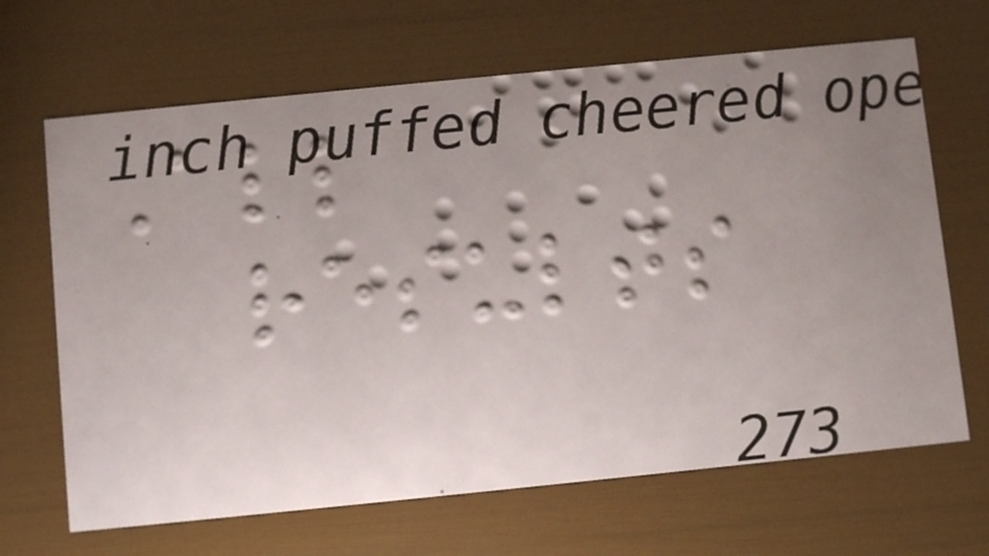All
results
